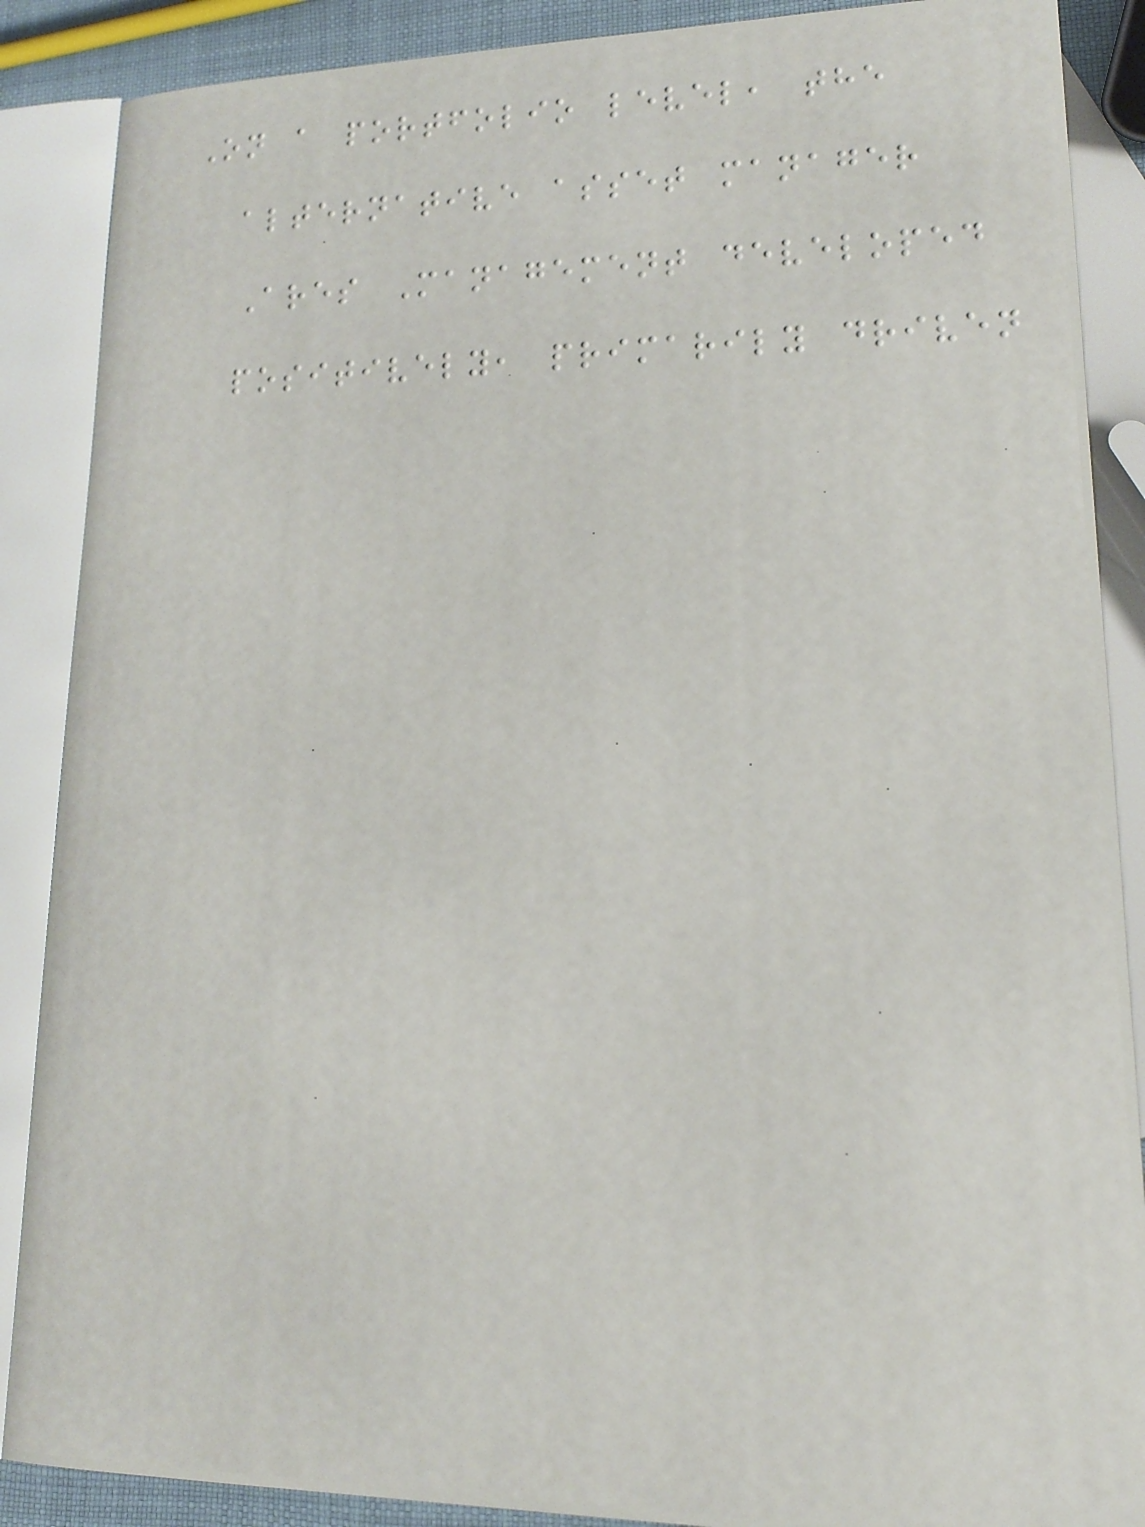On a portfolio level, the
alternative asset manager
Ares Management developed
positively, primarily driven
